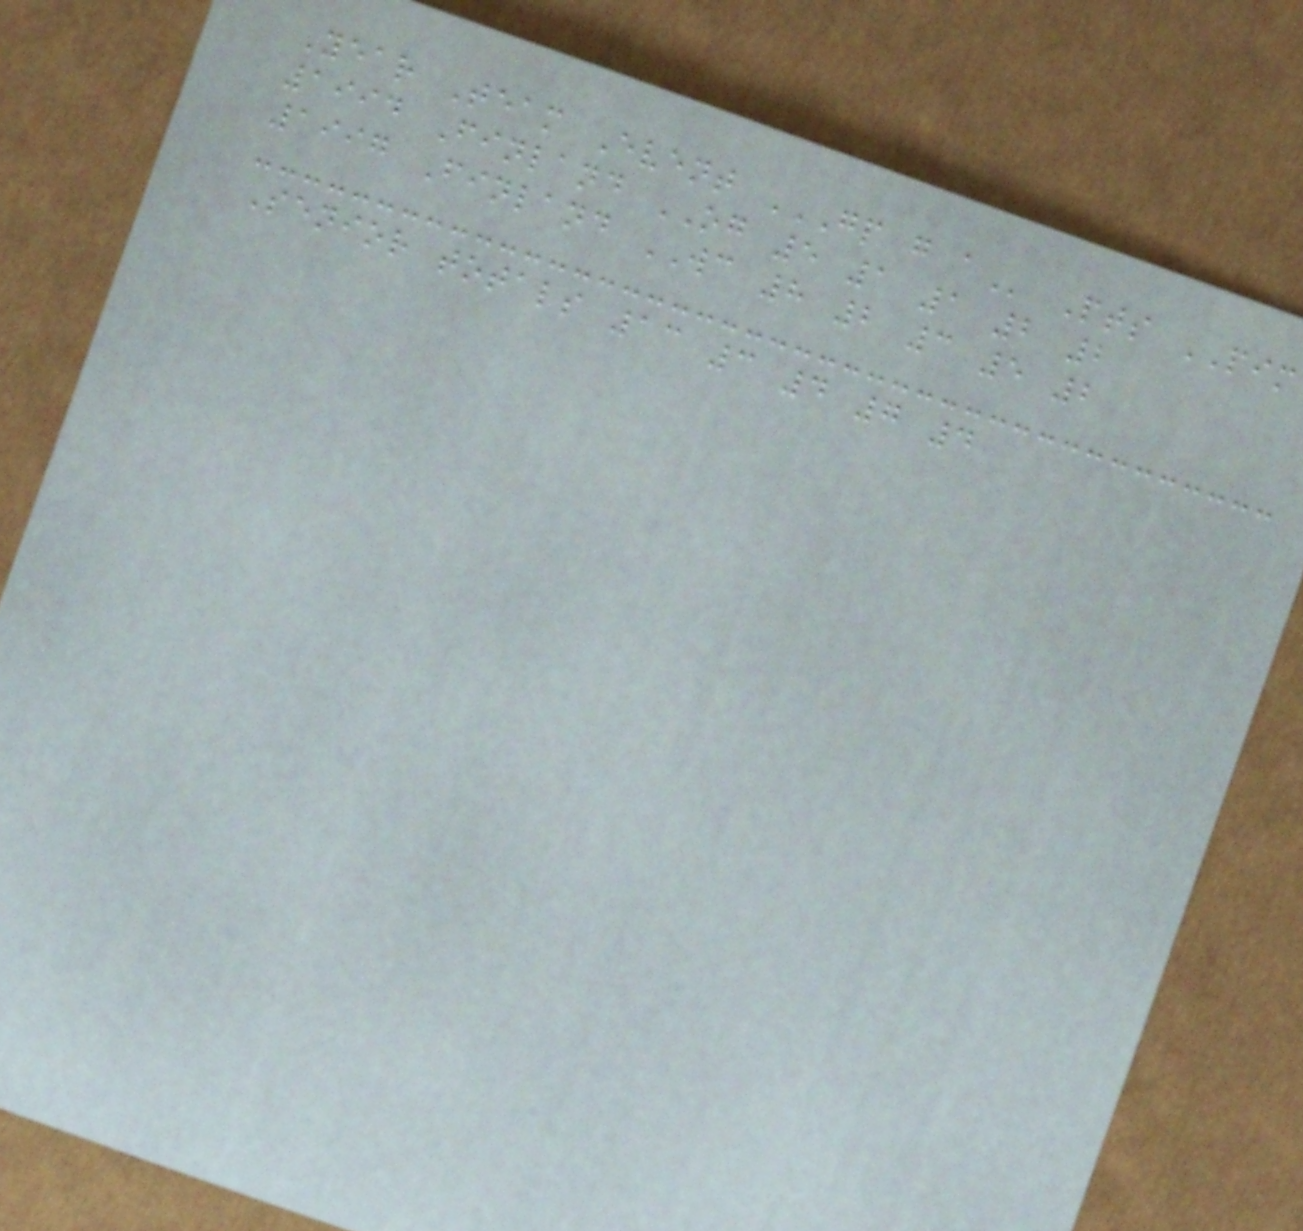Year Team Event GP G A Pts PIM
1994 Finland OG 5 1 1 2 2
1997 Finland WC 8 2 3 5 2
Senior totals 13 3 4 7 4
